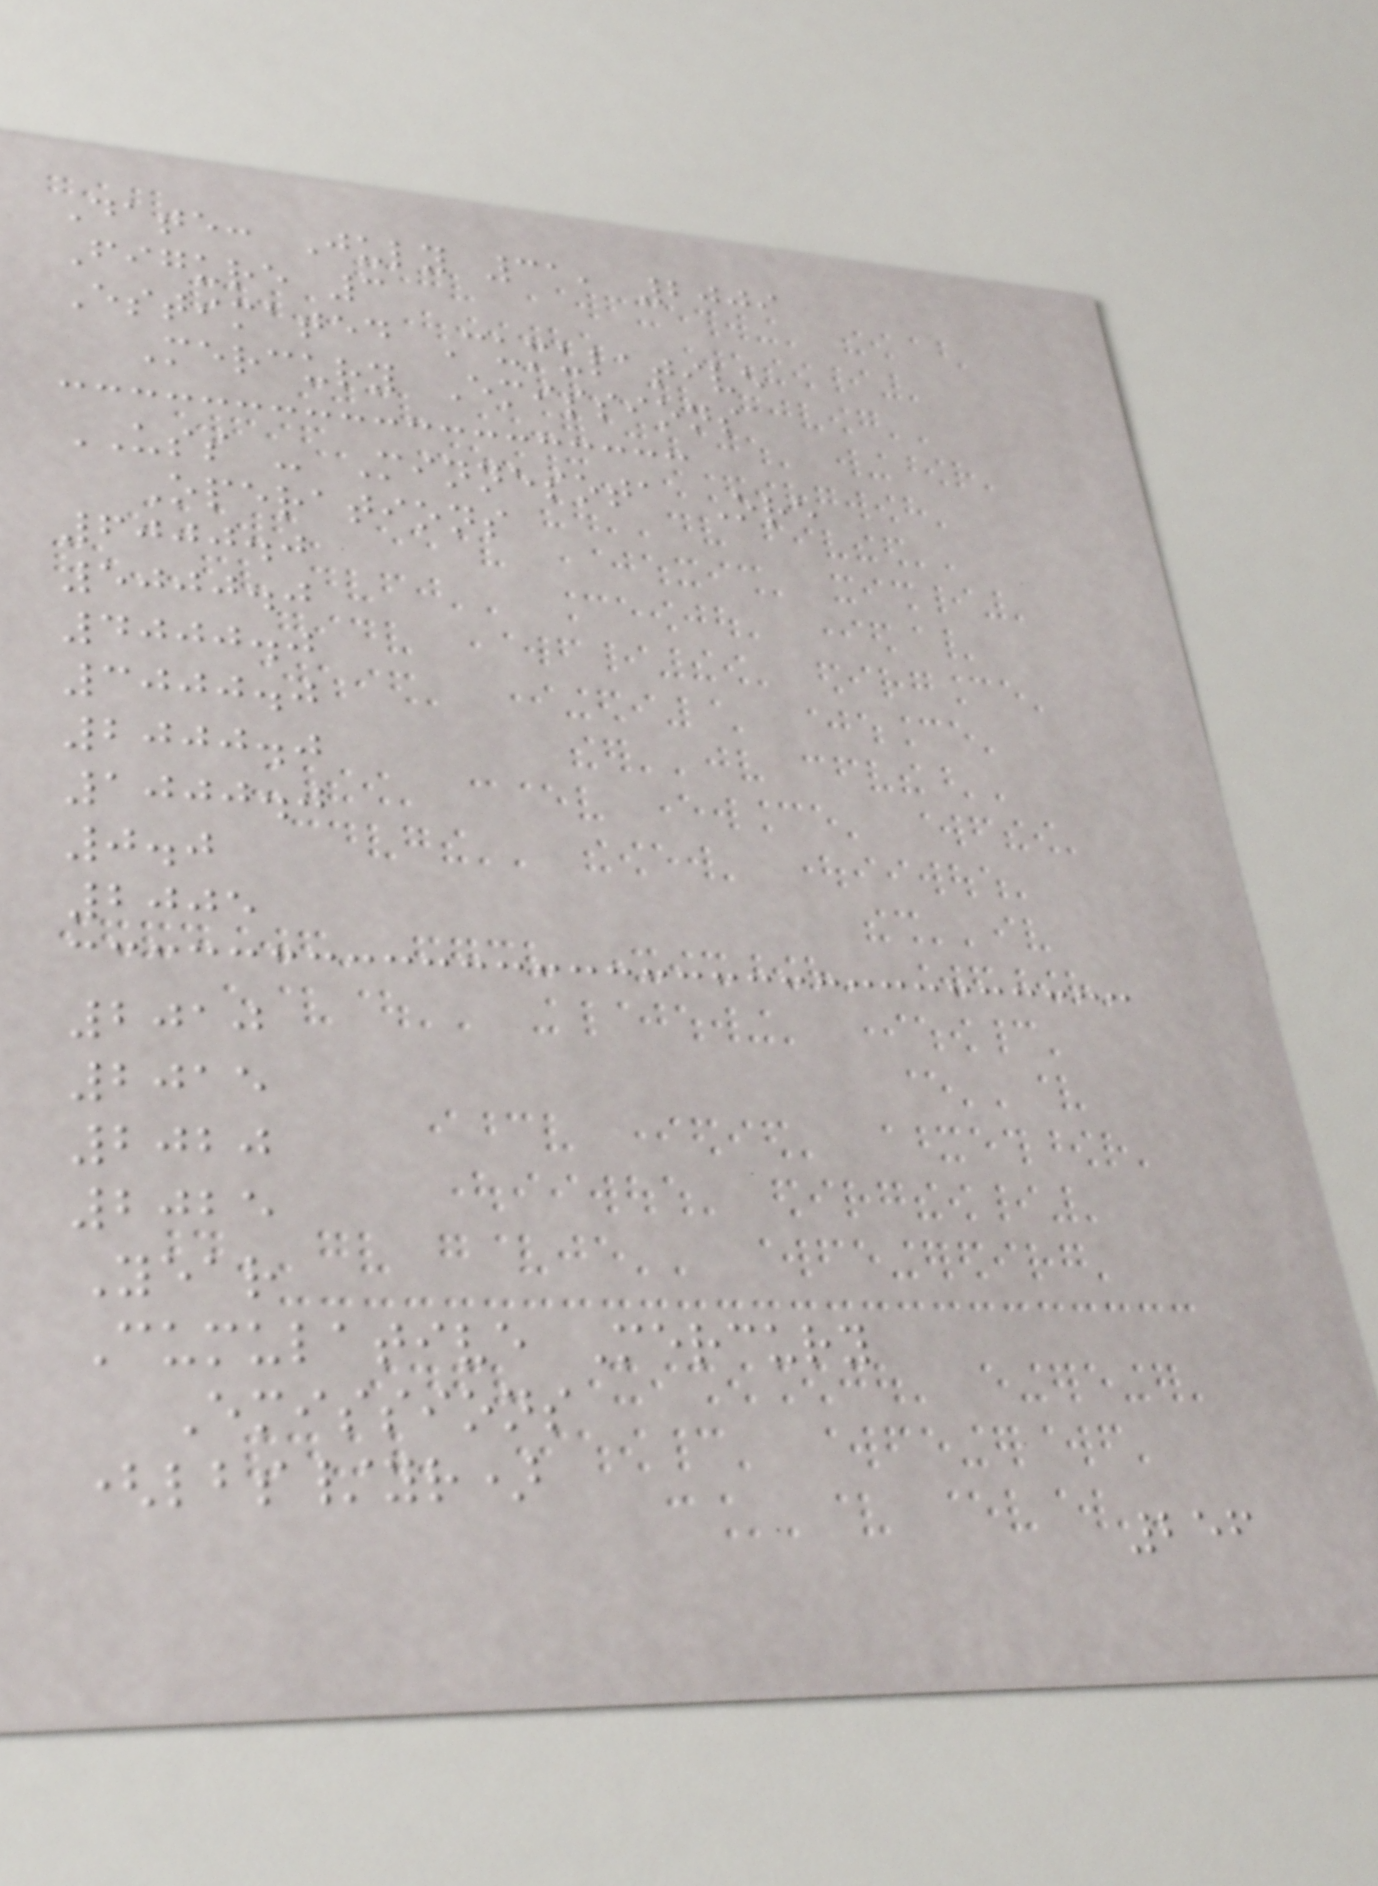Date: July 31, 2009
Figure 3
Estimated Cumulative
Mercury Emissions
USS - Minnesota Ore
Operations
6000.0
5000.0
4000.0
3000.0
2000.0
1000.0
0.0
2005
2010
2015
2020
2025
Year
Cumulative Mercury
Emissions
(lbs/yr)
256
